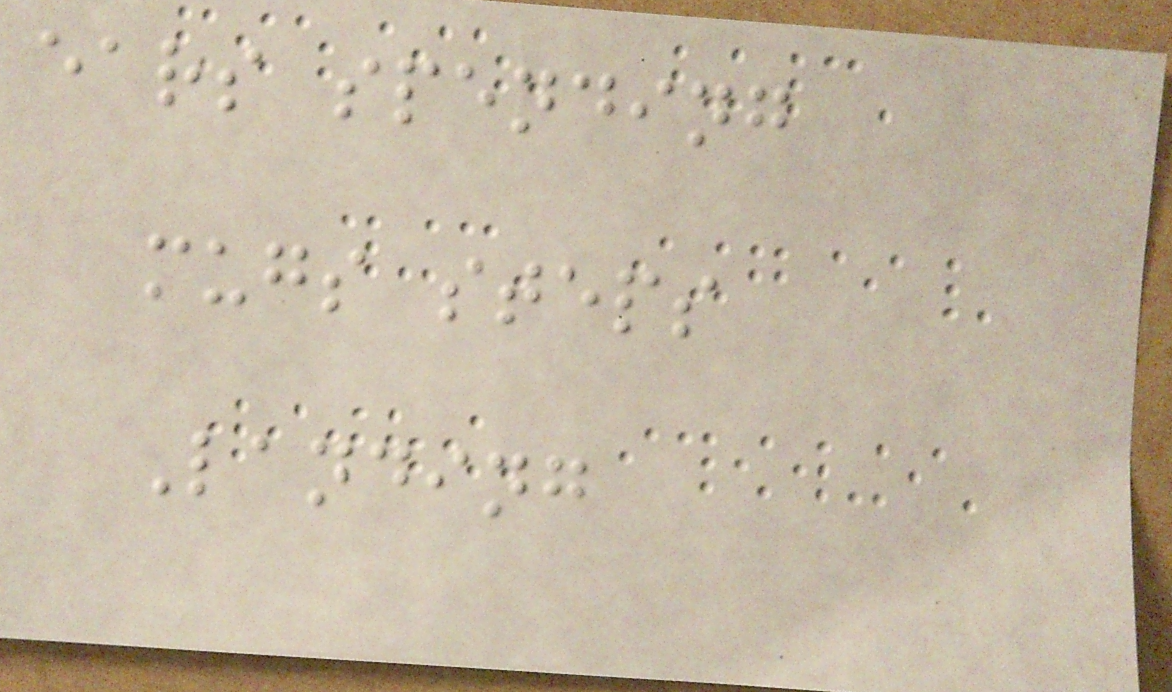ears spending
mugs steps
Landing
